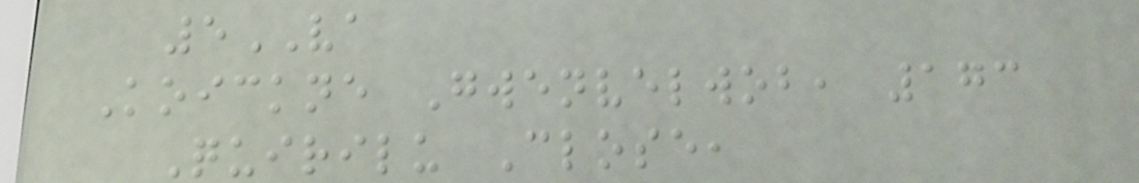5VA
Koickne Gwenvelwob, 173
Quirilu Close,
